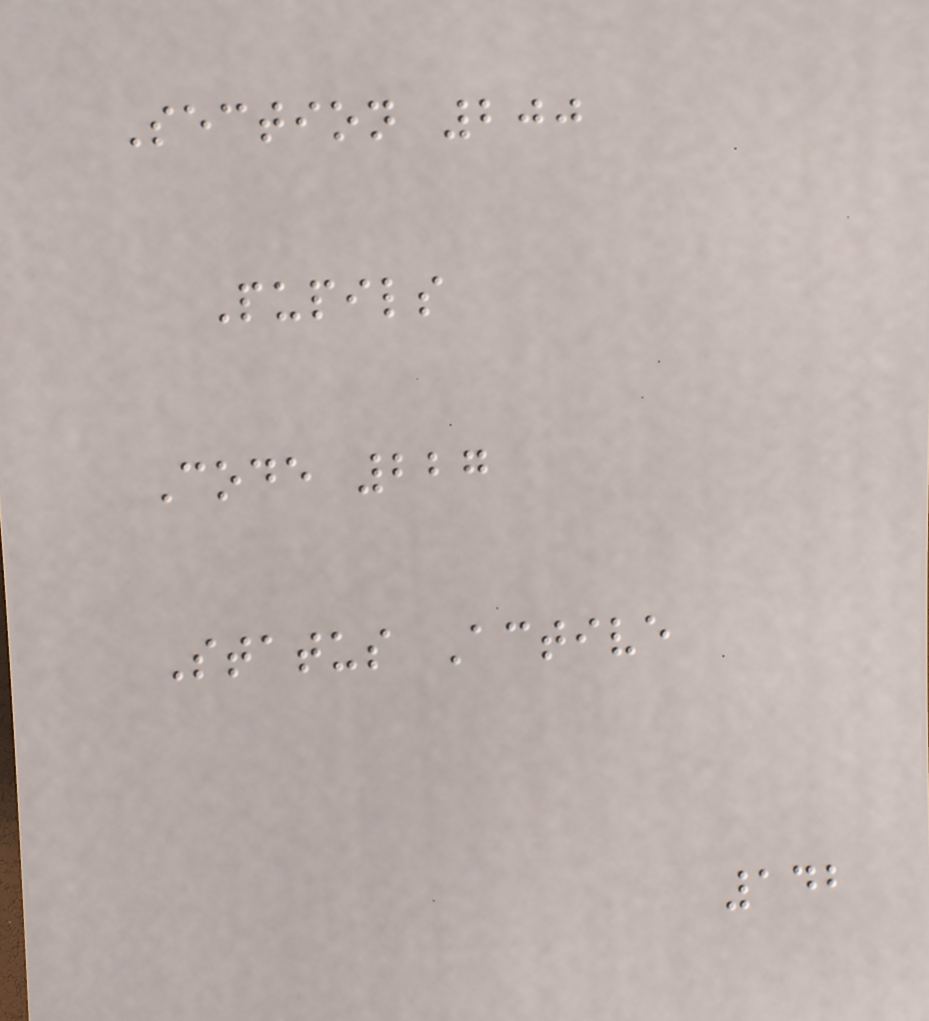Section 200
Pupils
Code 227
Status Active
142
